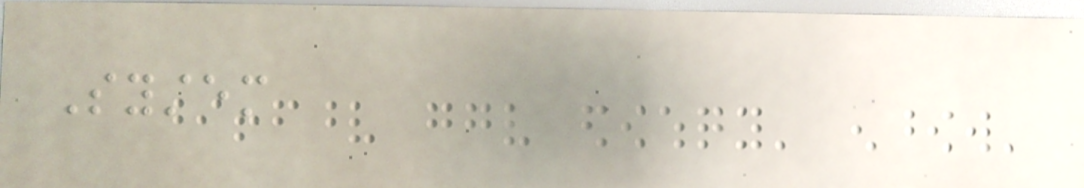System
